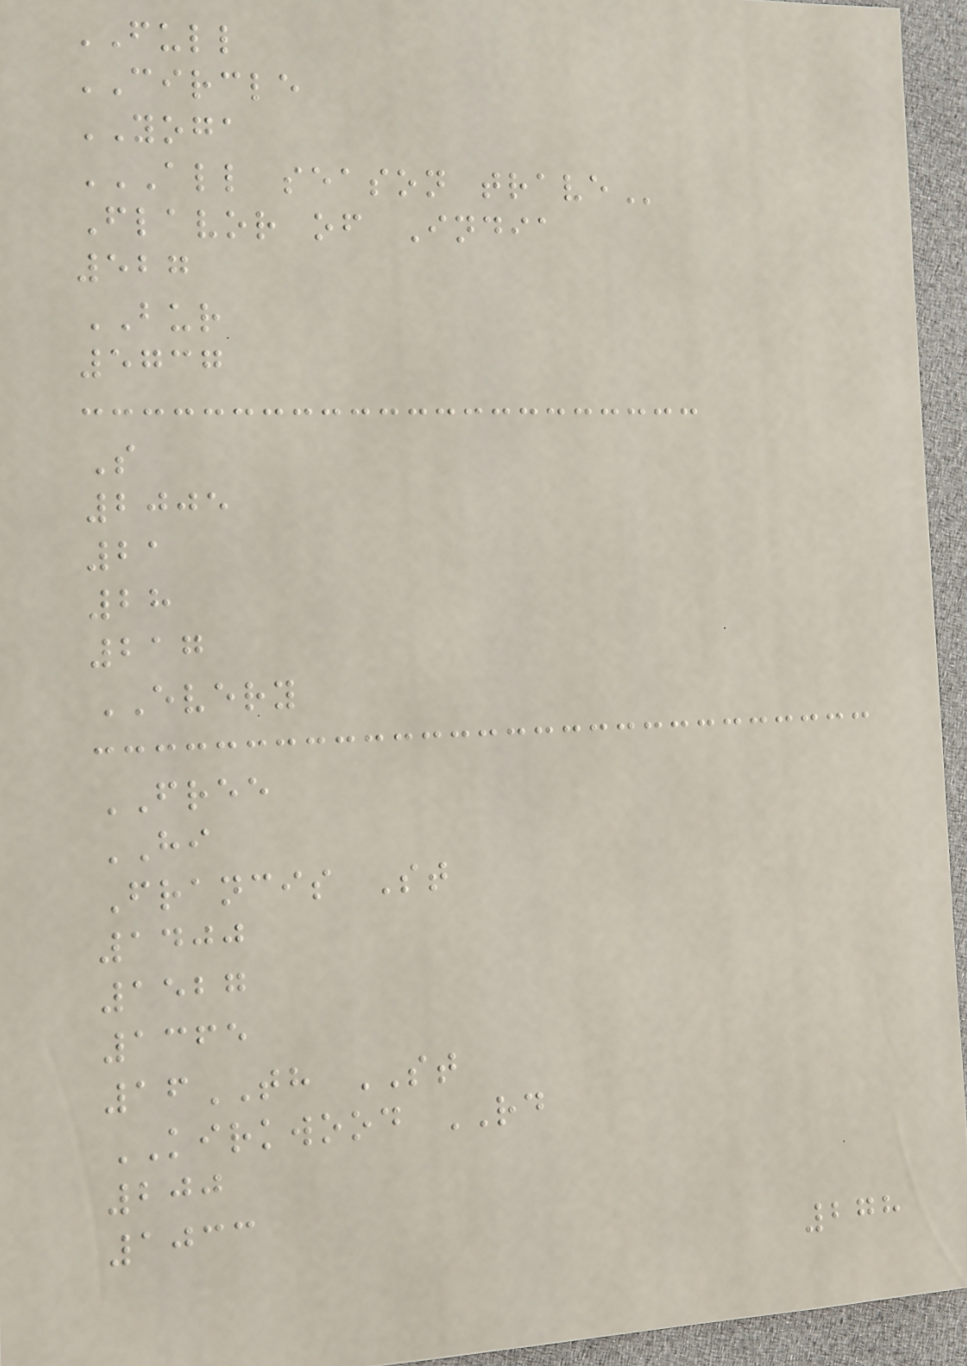FULL
CIRCLE
YOGA
ALL SEASON TRAVE
Flavor of India
527
BUR
5737
S
2005
21
28
217
EVERY
FREE
HI
Francis St
1400
1527
1365
16TH ST
KIRKWOOD RD
200
1033
278
